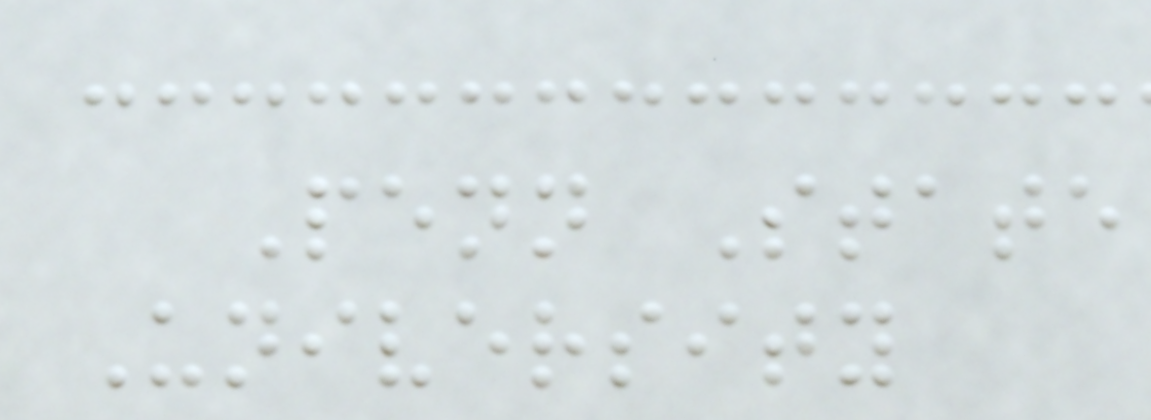Penn State
University
